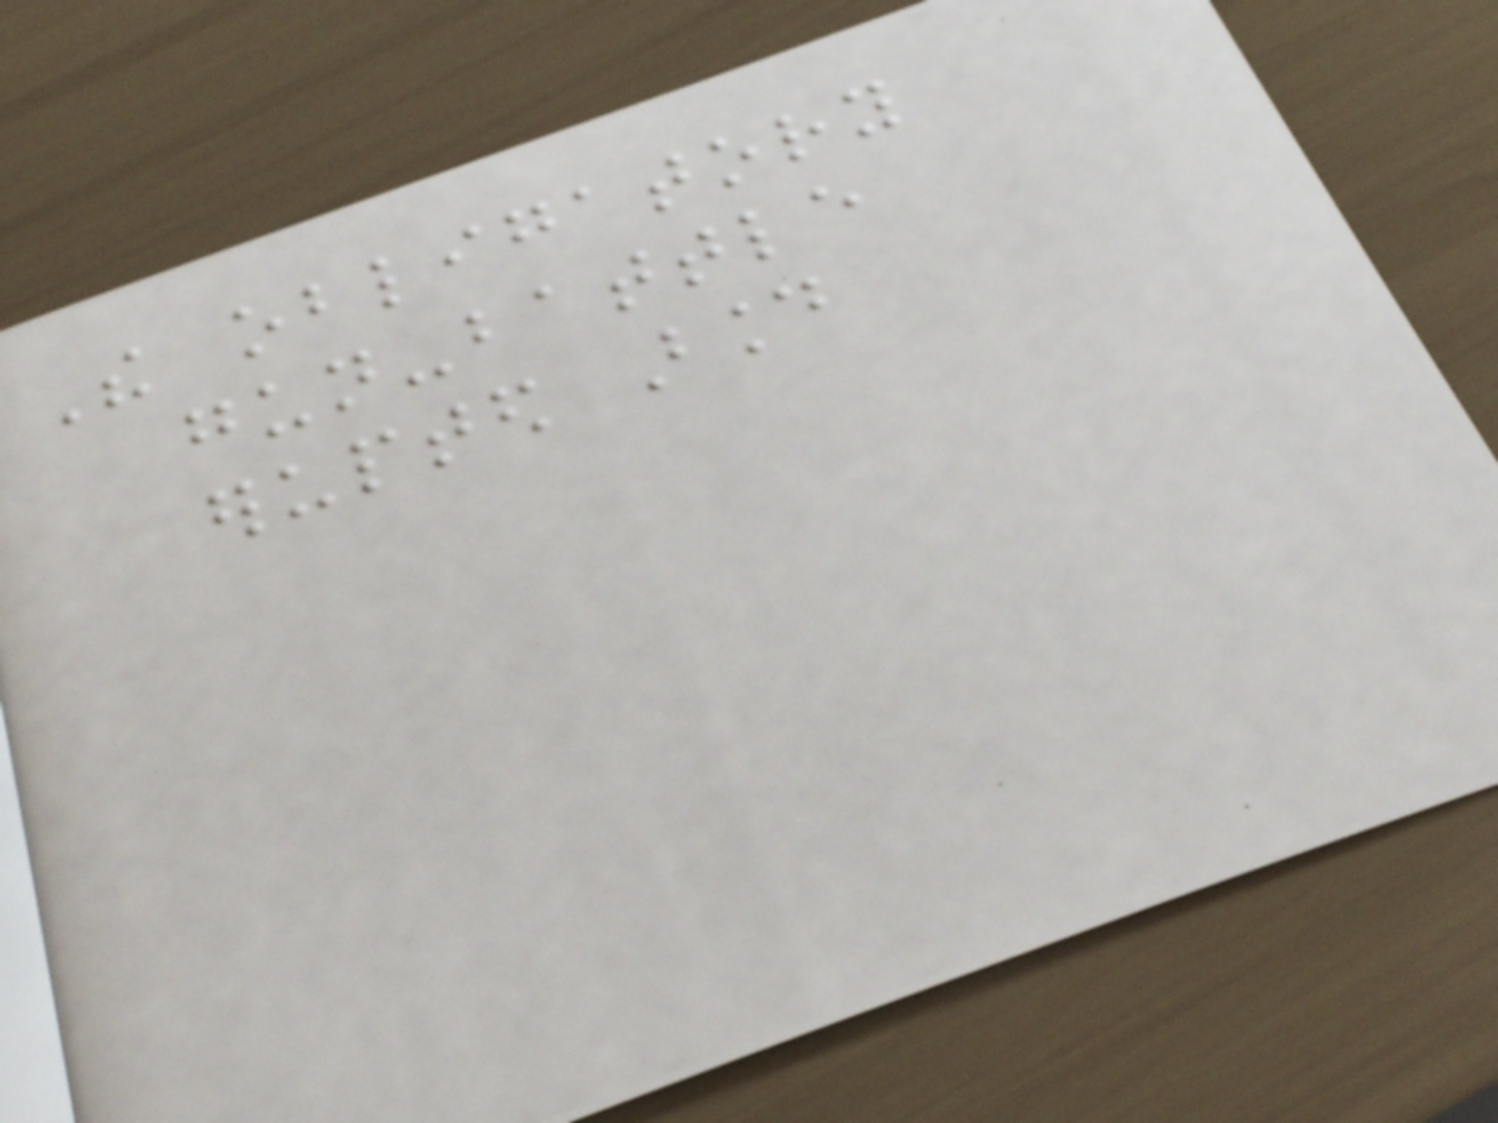The obligatory
gun-battle
erupted around
